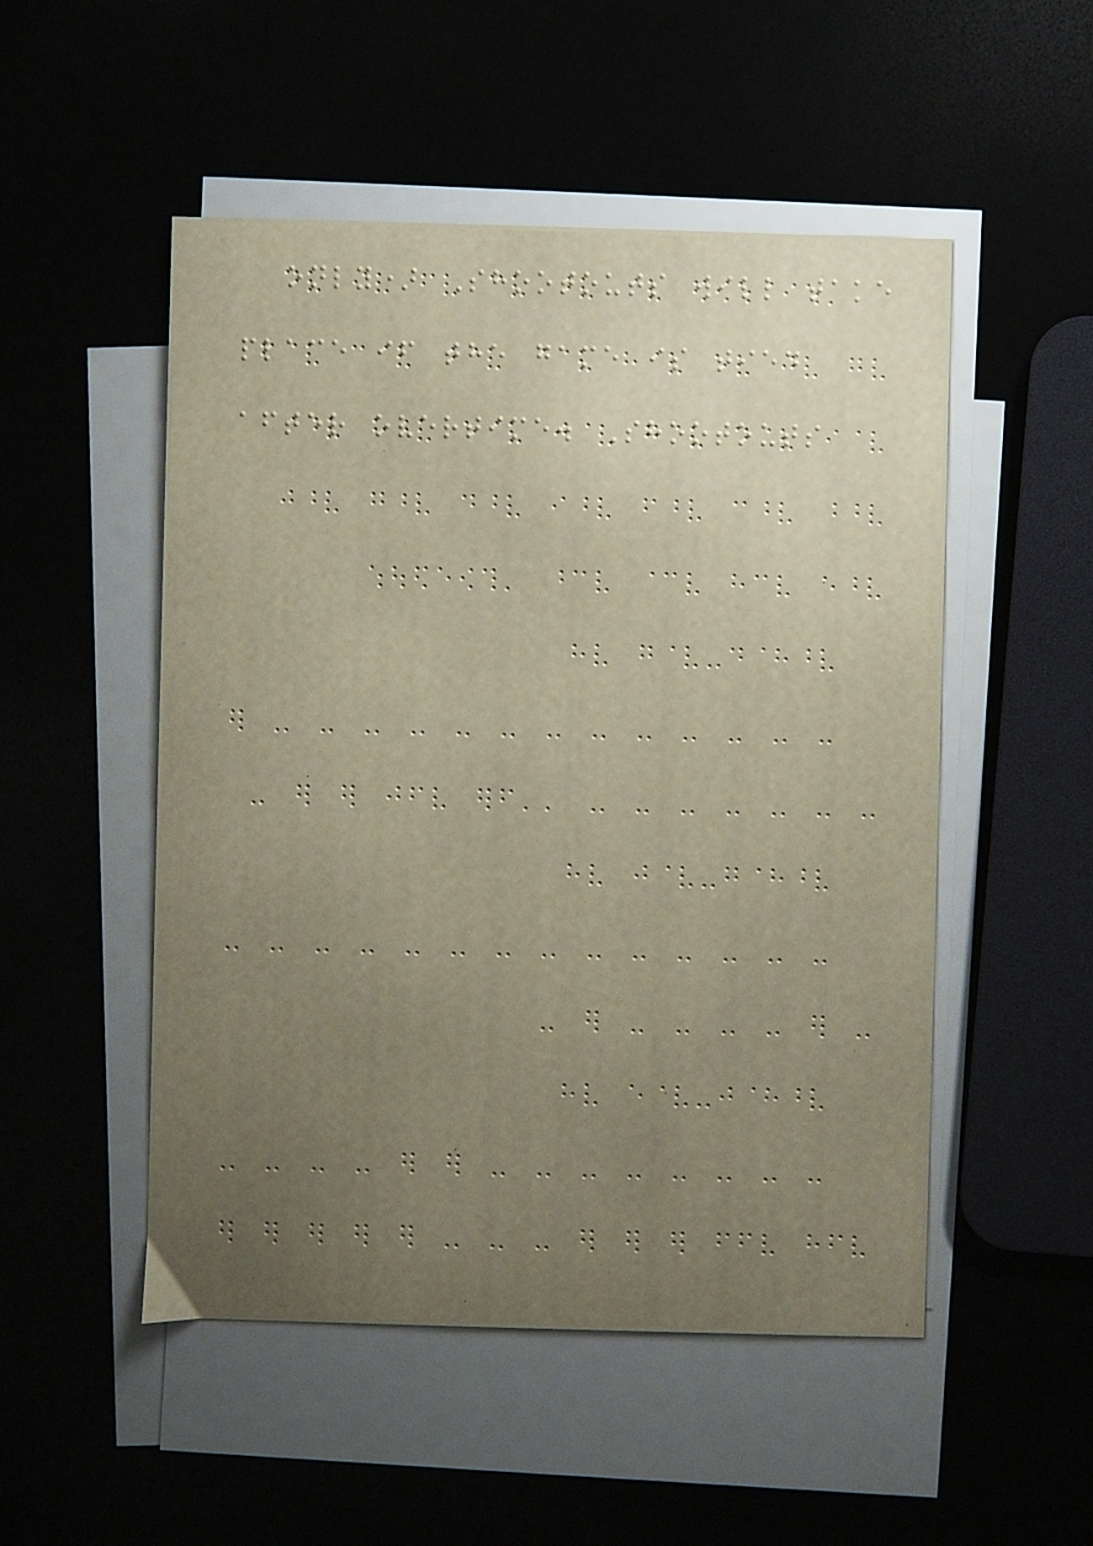only) Shootouts will take
place if the game is tied
after overtime. Shootouts
